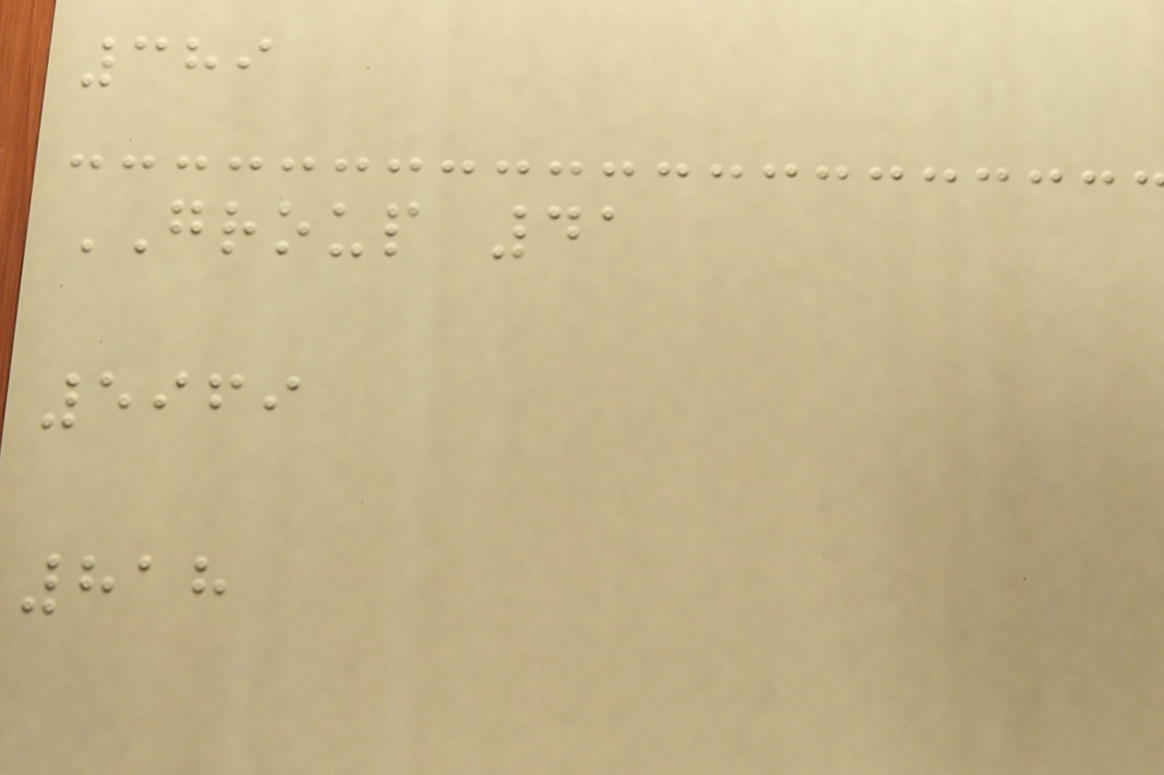389
GROUP 41
5969
818
